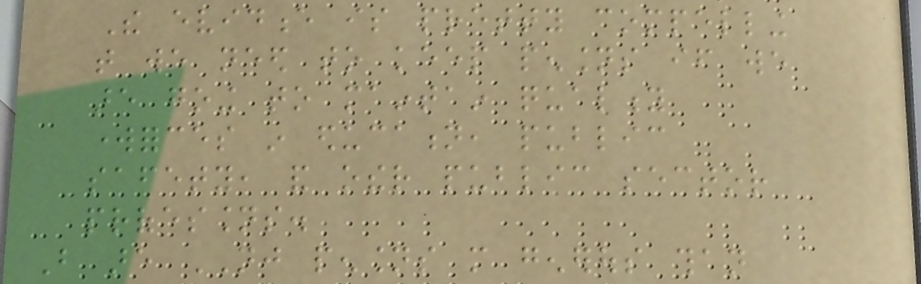The evidence is pretty compelling
that we need to keep pensions if we
are going to maintain quality
workforces in education, public
safety, and other public sector
professions.
But are NJ pensions more generous than
